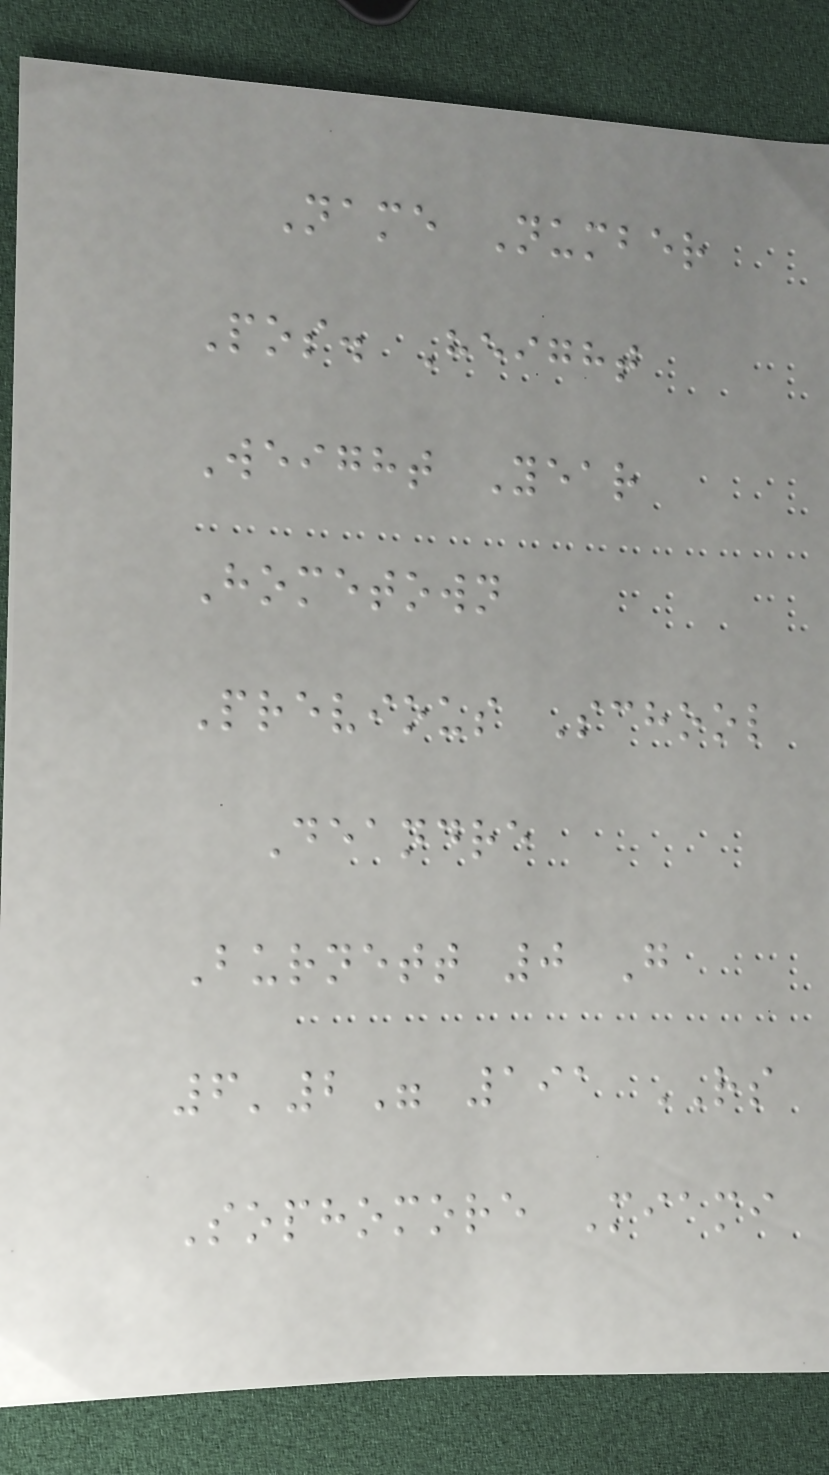Name Number
Pos. Height
Weight Year
Hometown
Previous School
Deandre
Burnett 0 G
6'2" 191 RS
Sophomore Miami
